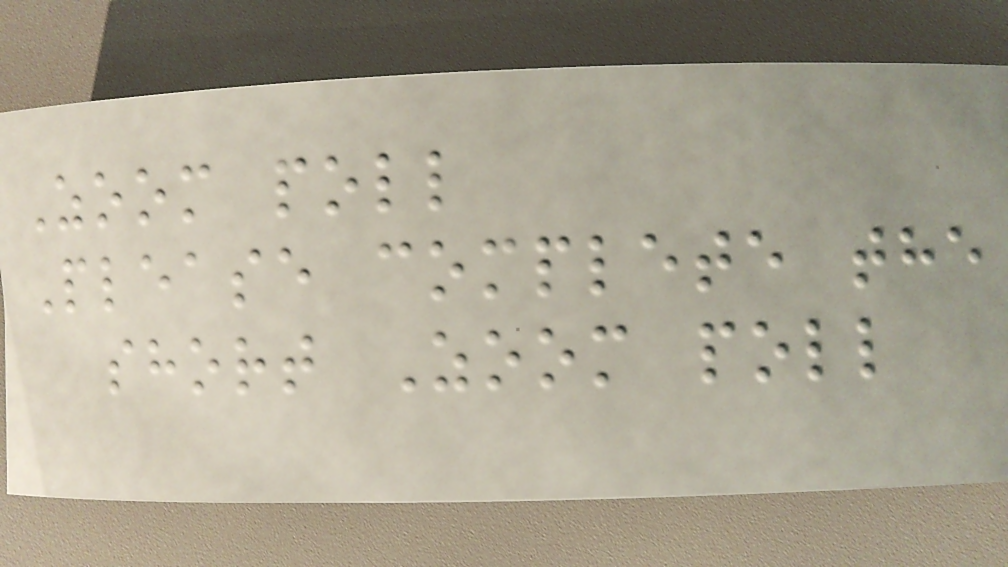Zoom poll
Please complete the
short Zoom poll
